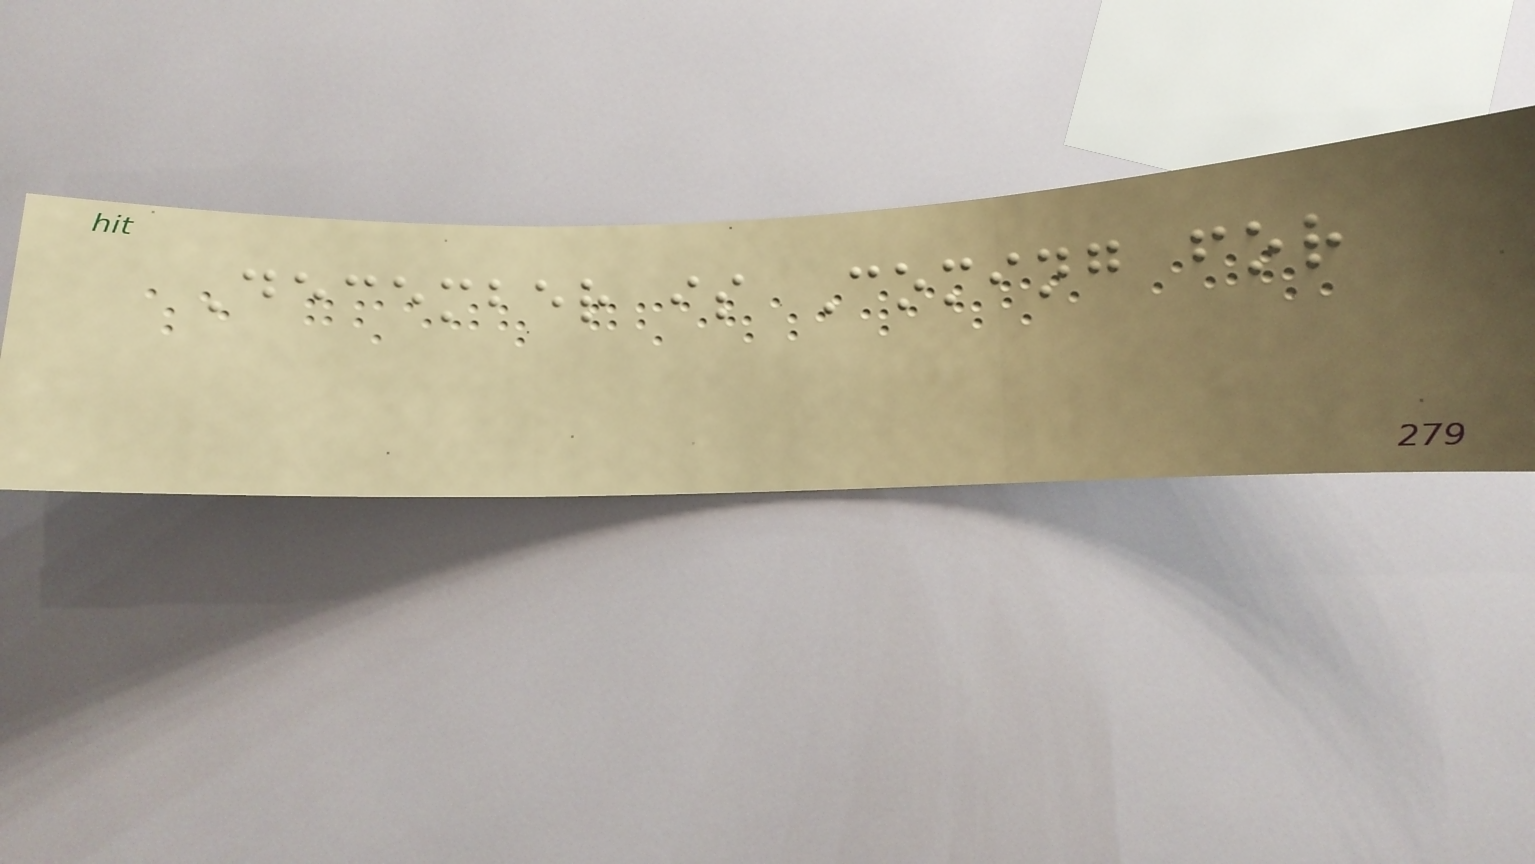December is Coming for
